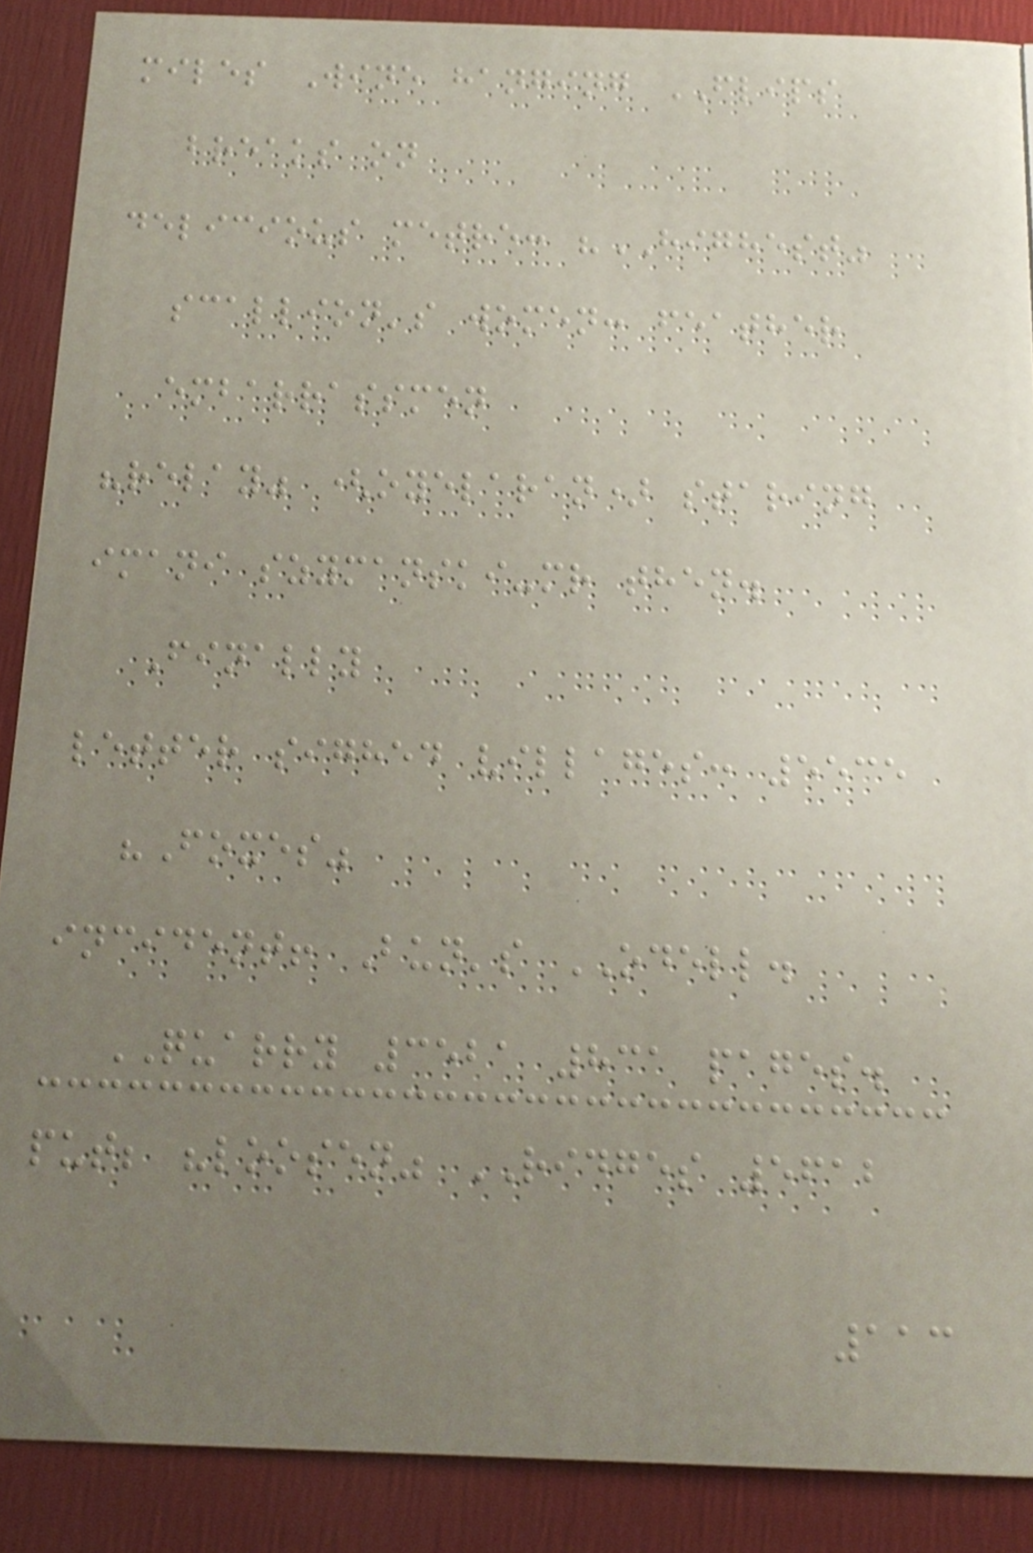miles Wine hanging FLIPS
breaks on
delicious metre: "HIGHEST"
scallion's women: feather
embarrassmen
"relay" (oyelaran) staring
imani szymanski-mr then.
Finally
letter sighed villages: 5535
"Foxes"
incident! Bun's ODELL.
QUARRY 3521 831 pages.
put; "loosen" RIDGES 5612
113
